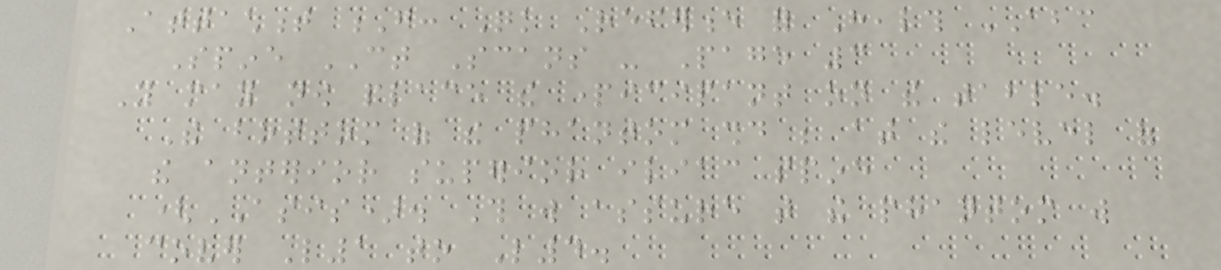Attachment G: Quick Reference for Health ABC
Spine CT Scans - Page 3
You may now place the participant on the table.
The bottom of the phantom should be at the level of
the anterior superior iliac spine
(ASIS). This will assure that the phantom will
cover L1 to L4.
